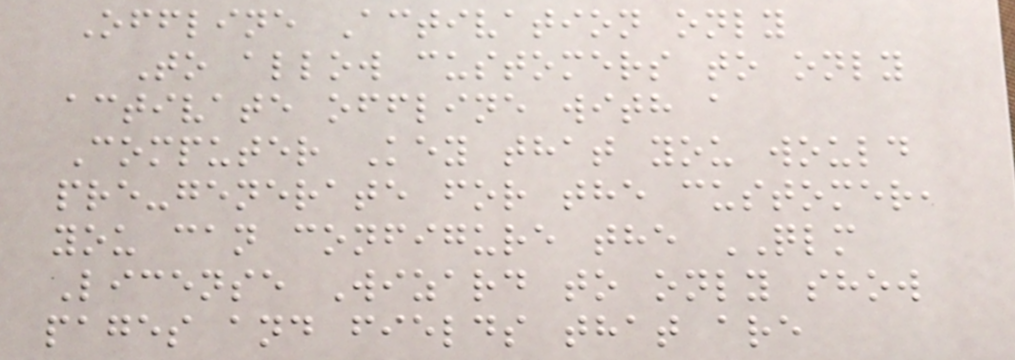Offline Activation only
To allow customers to only
activate offline with a
Computer Key that you would
pre-generate for the customer,
you can configure the QLM
License Wizard to only show
pages and fields that are
